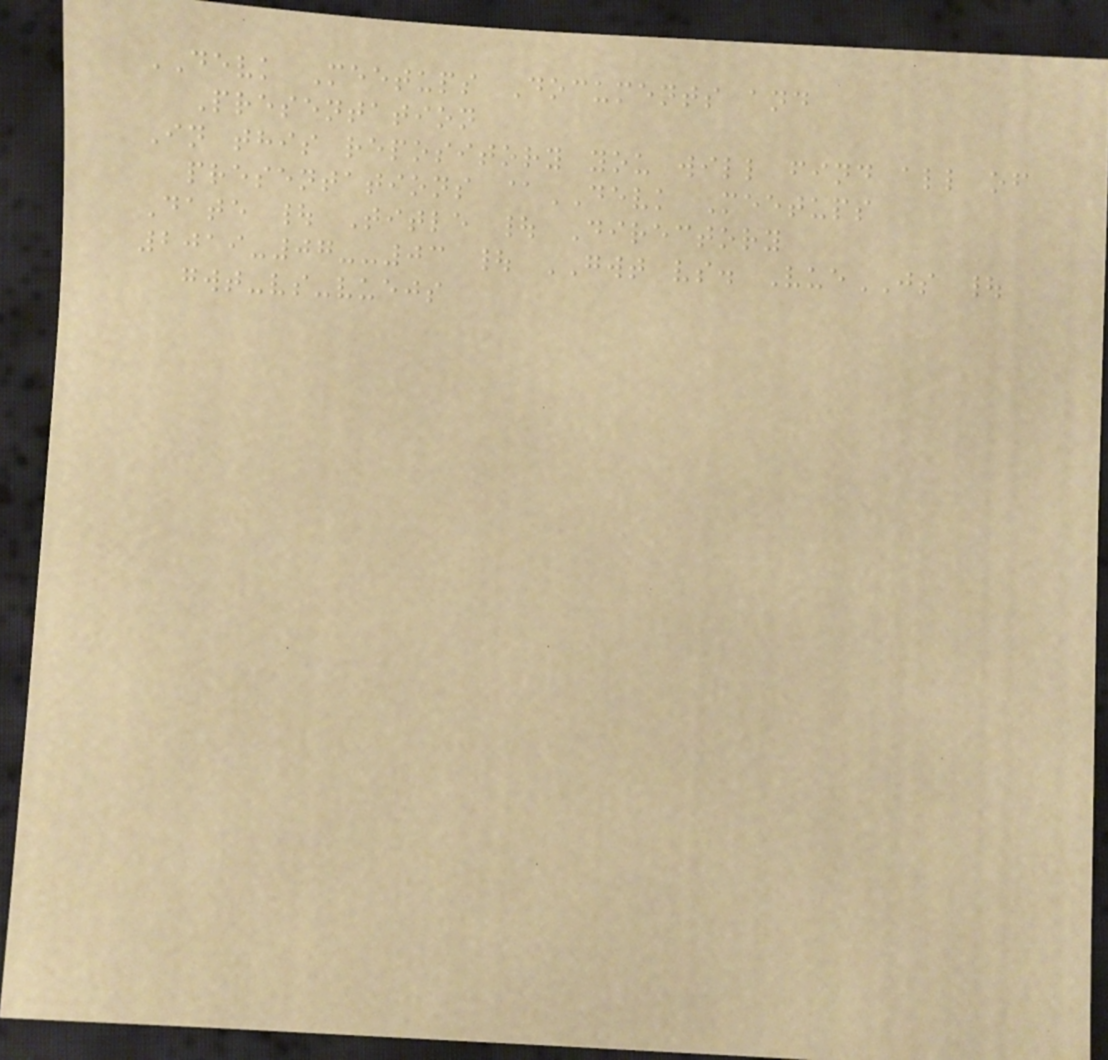DEVK Meetups Documents and
Presentation
In this repository you will find all of
presentations @DEVK Meetups
Date | Title | Directory
2019-07--03 | GWT vs. VueJS |
gwt-vs-vuejs
